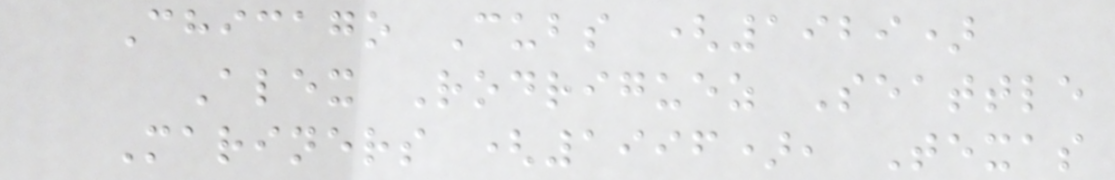Chicago Cubs (1929)
Alex Rodriguez Seattle
Mariners (1996), Texas
